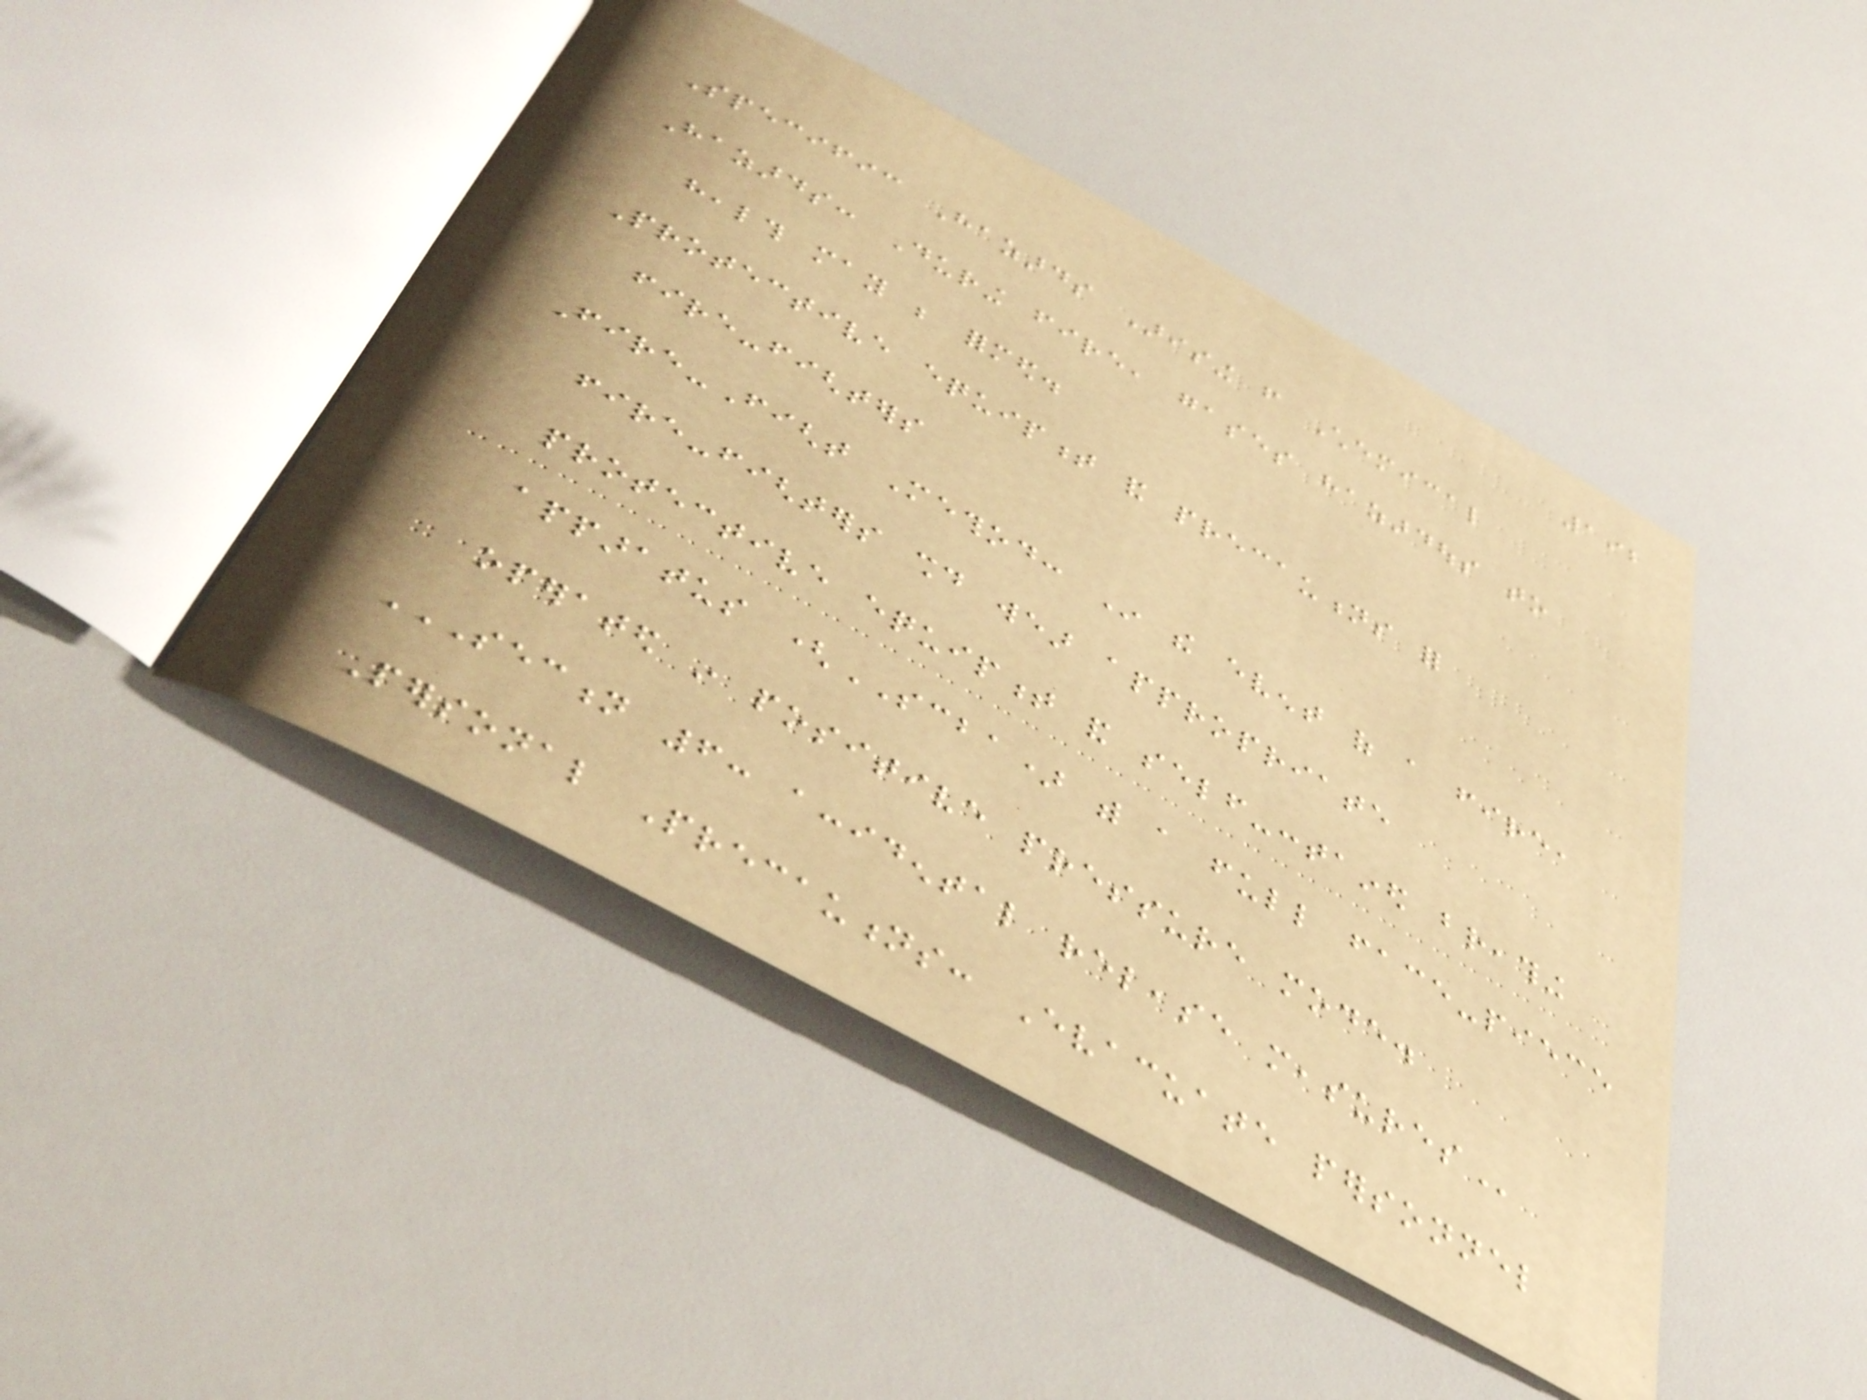192
Specific Hazards Arising from Chemical
Hazards: During fire, gases hazardous to
health may be formed.
Protective equipment and precautions for
fire-fighters
Fire-Fight Method: In the event of a fire,
fire-fighters should wear appropriate
protective equipment and self-contained breathing
apparatus (SCBA) with a full face-piece
operated in positive pressure mode.
SECTION 6: ACCIDENTAL RELEASE MEASURES
Personal Precautions: Evacuate personnel
